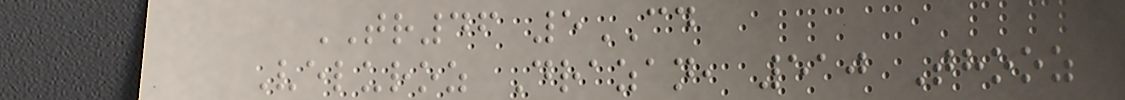TR46 5CD
Veluroz Drazan, 510 Thooz
